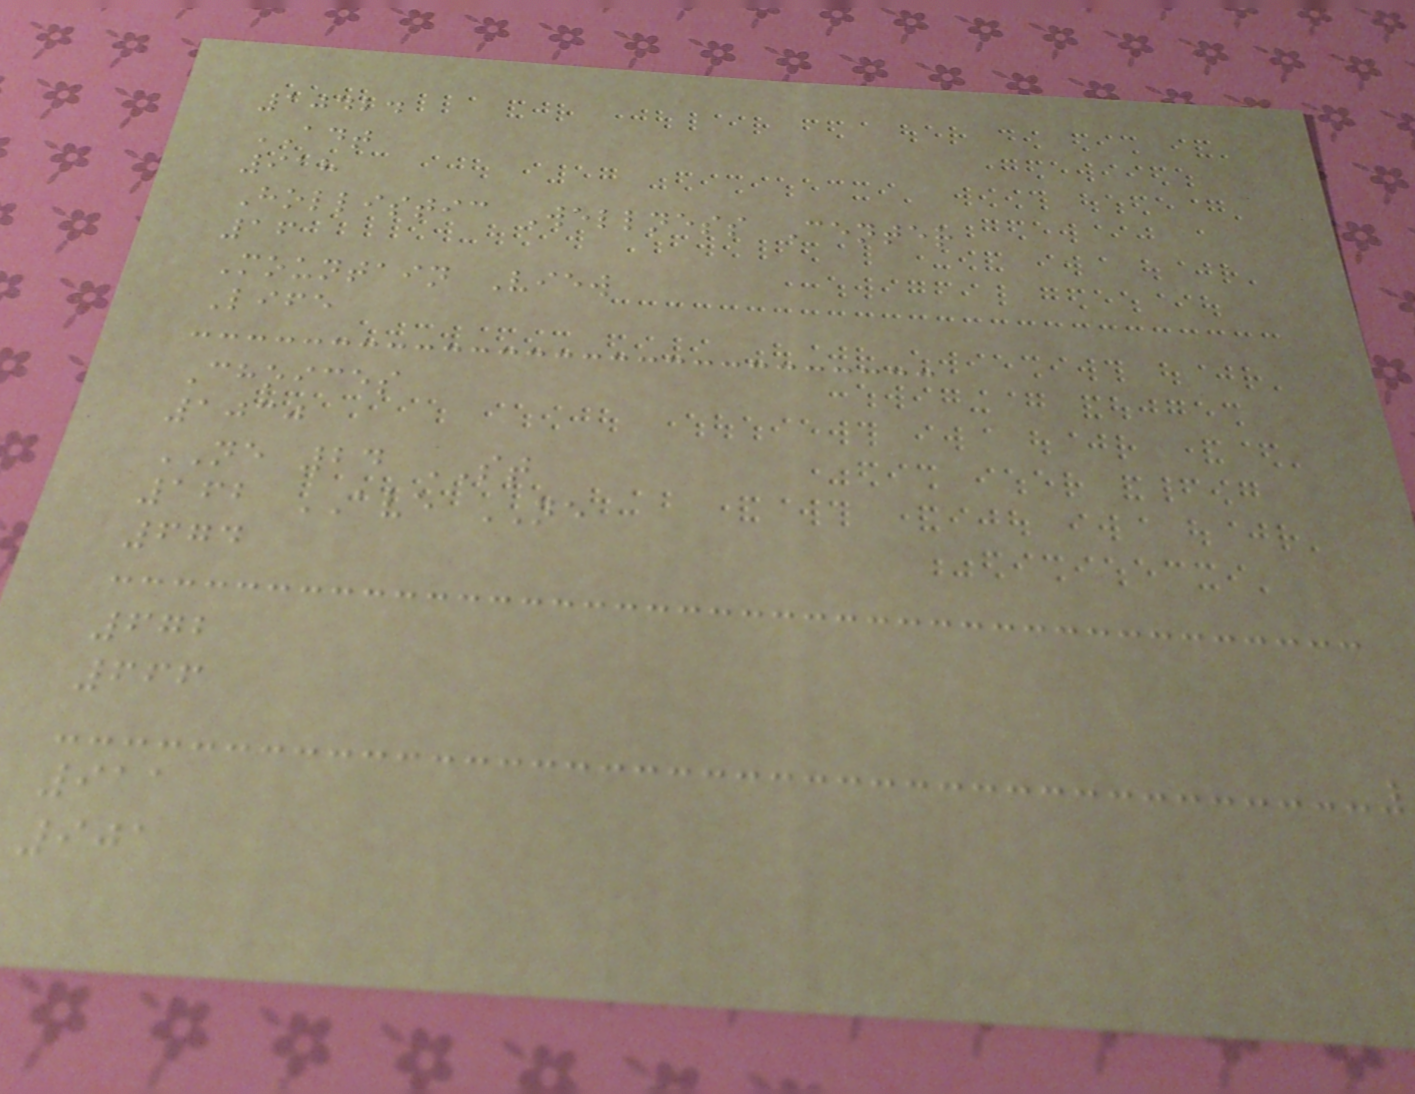10424
ADT
918
Hollistic Wellness Center
16
Mountain View
Life
Choices
1030
NE 24 ST
162 AVE NE
674
672
666
911
901
